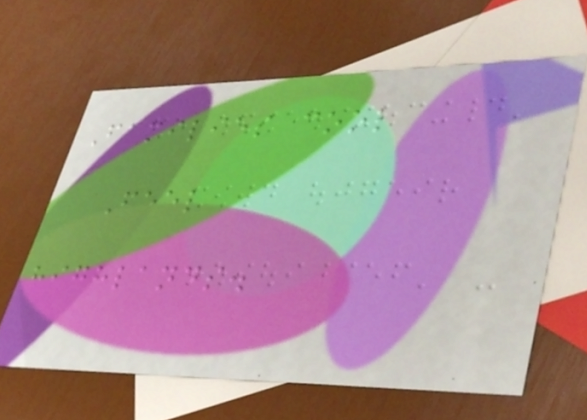Families cool
Feel
highlands.
